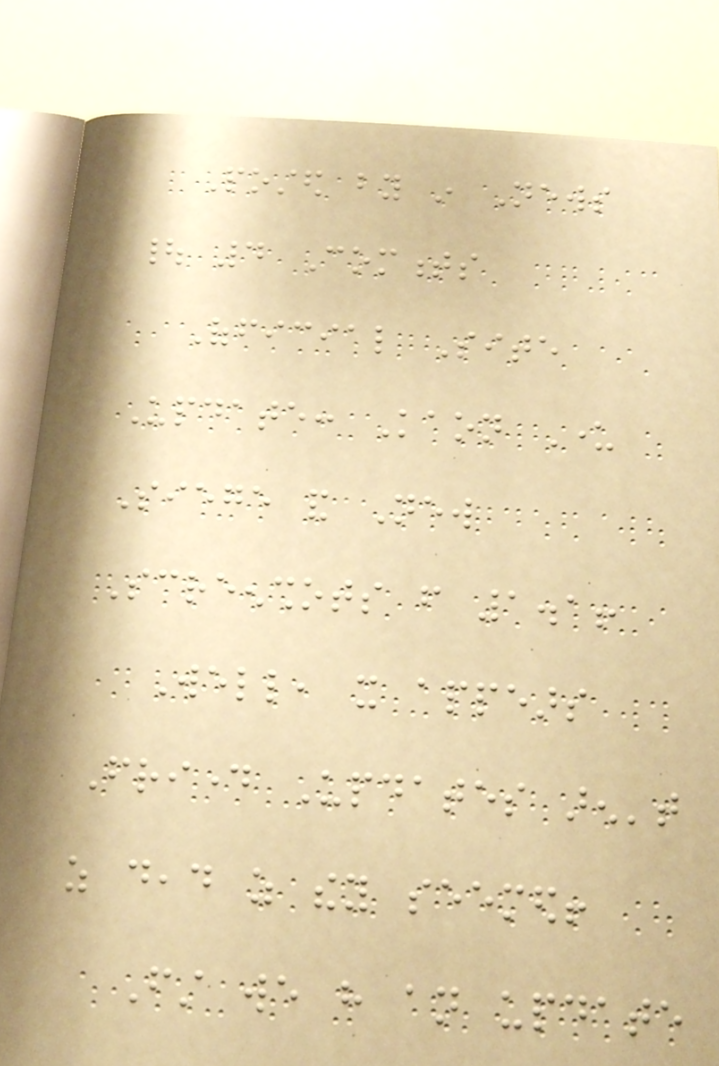Posted by in News
| 4 Comments
Official Site
Update: Kaon Under
Siege and New
Screenshots from 1.1!
Well, it appears
Friday Updates aren't
as dead as they seemed!
First we have an update
